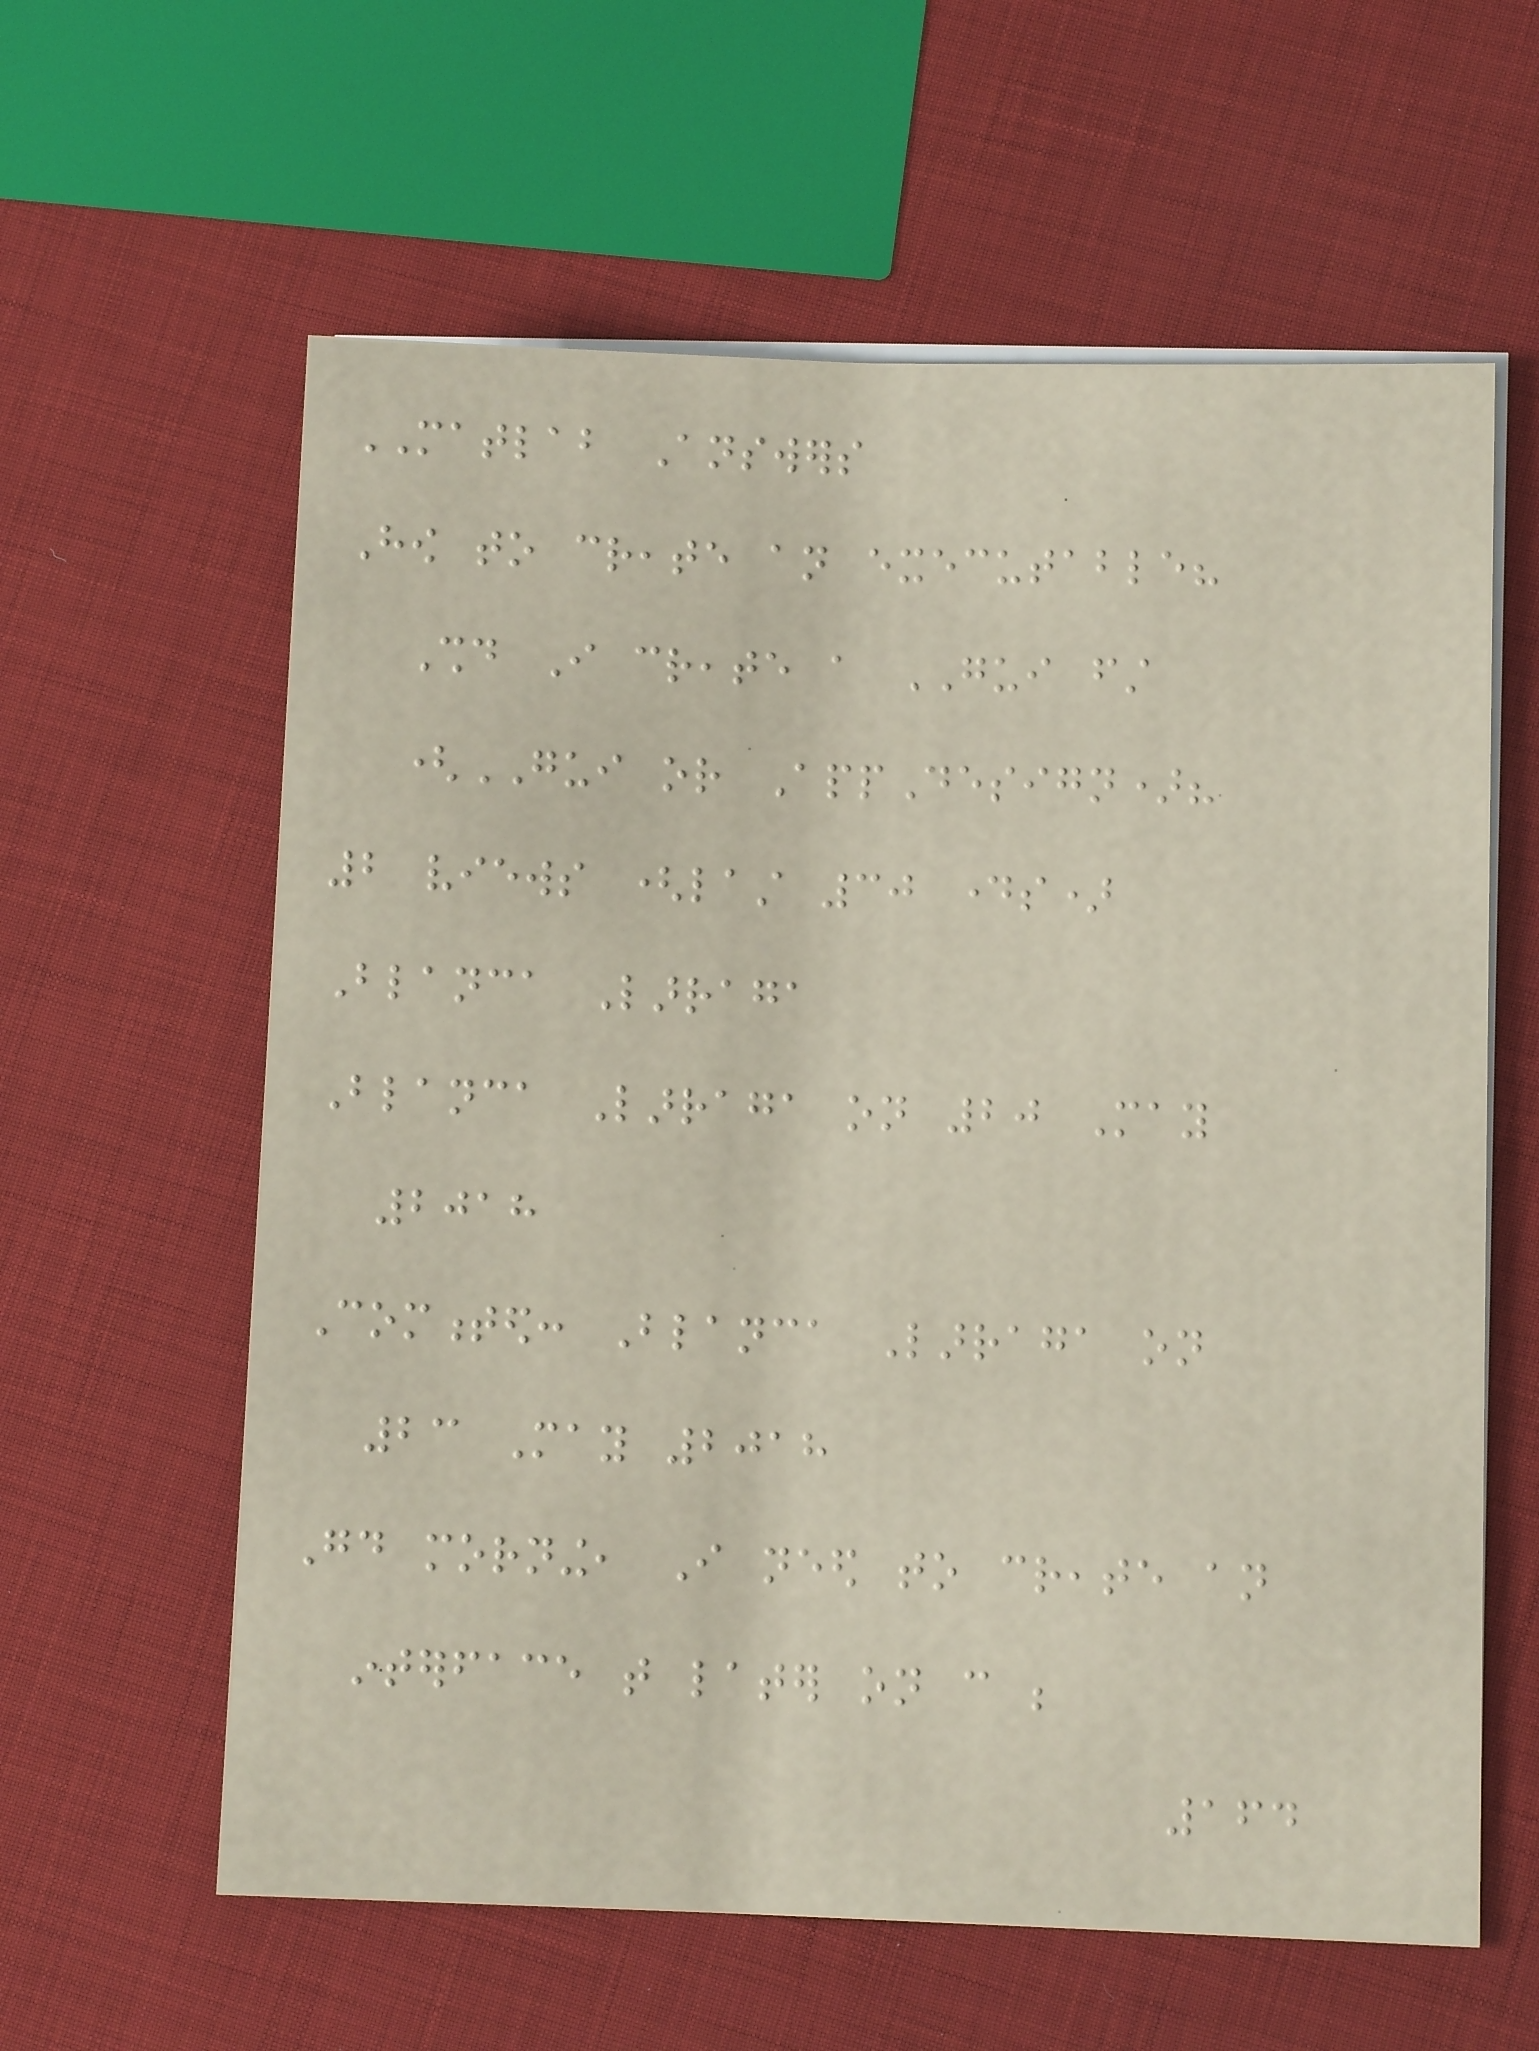MATLAB Answers
How to create an executable?
Should I create a GUI first
(GUI or AppDesign)?
2 views (last 30 days)
Blanca Larraga
Blanca Larraga on 20 May
2018
Commented: Blanca Larraga on
23 May 2018
Good morning, I need to create an
interface that later on can be
164
